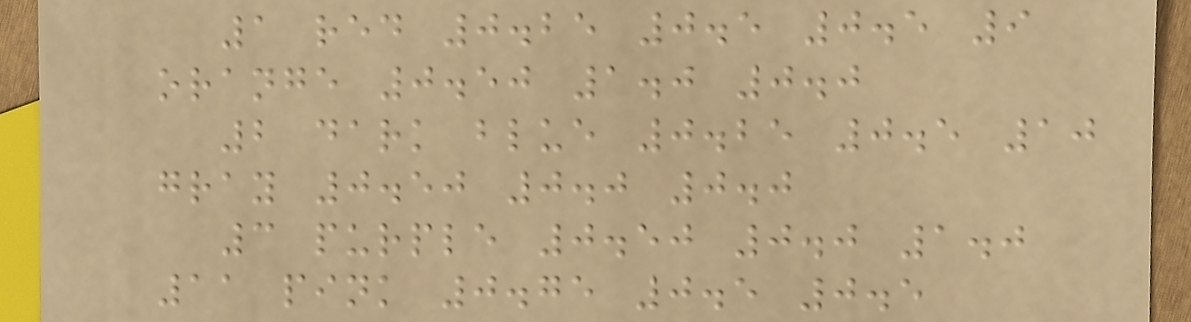1 red 0.25 0.5 0.5 9
orange 0.50 1.0 0.0
2 dark blue 0.25 0.5 10
gray 0.50 0.0 0.0
3 purple 0.50 0.0 1.0
11 pink 0.75 0.5 0.5
